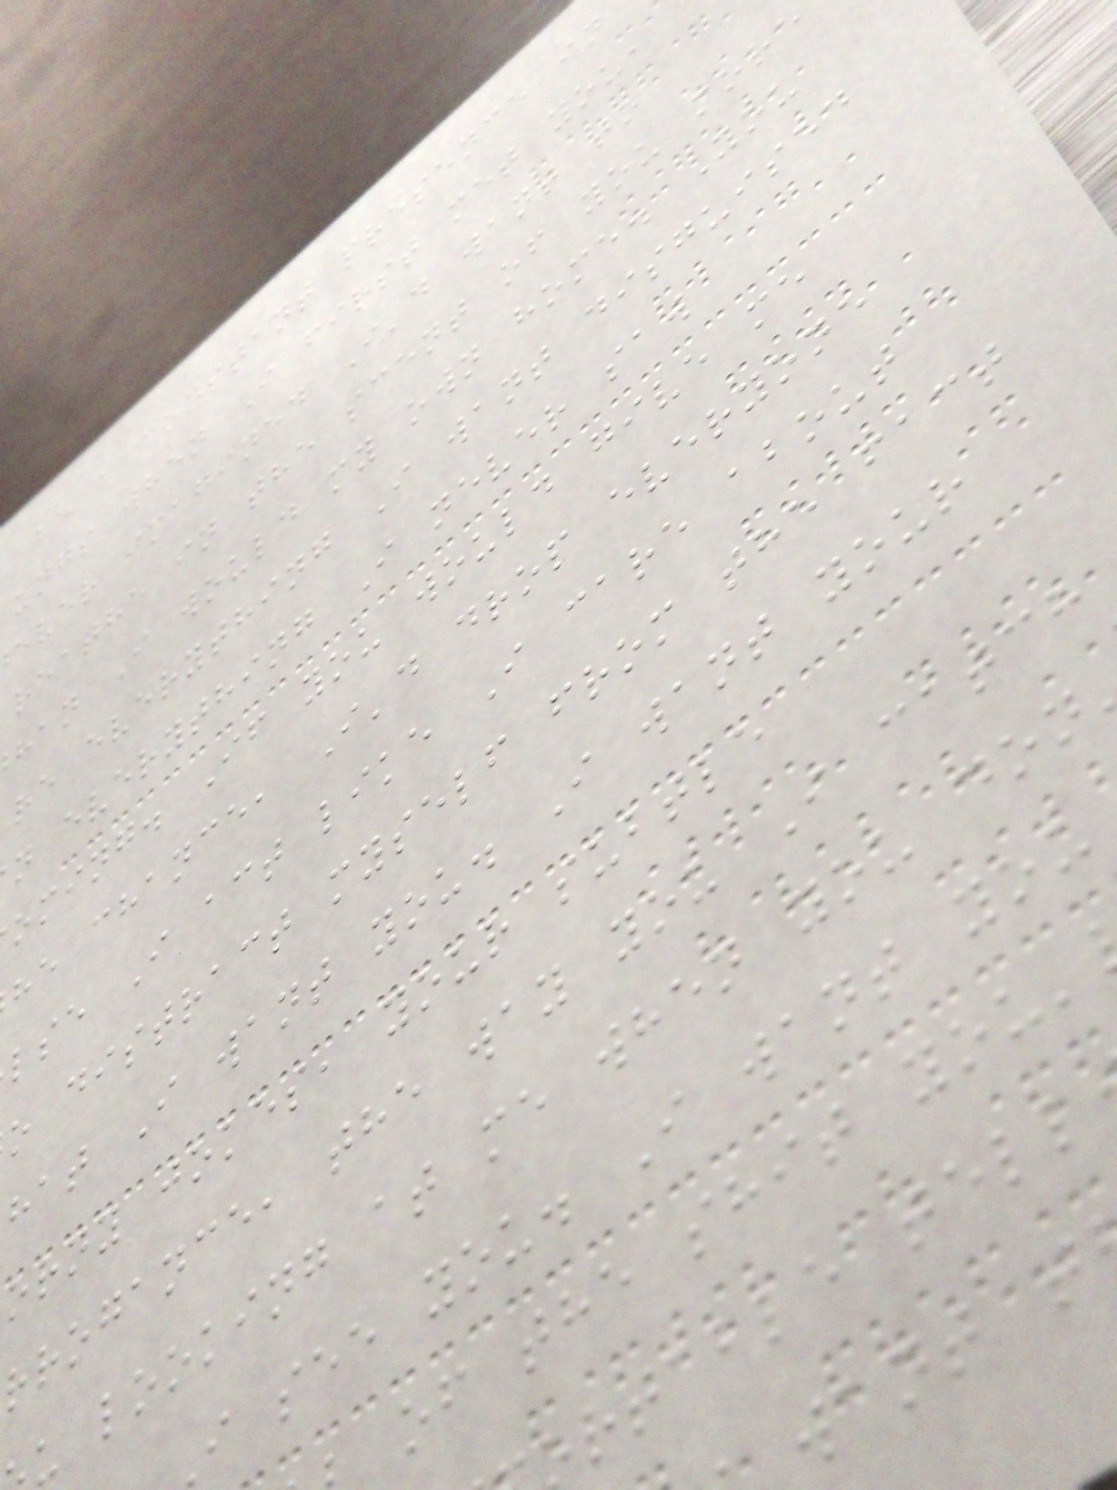be a constant presence in
ungs when I first met you,
ever imagined I'd want to
reathe in the scent of you more
han I would my own home. You
re everything I want disguised
n everything I never saw
oming. If you would give me
he chance, I'd drop everyone
lse I act like I care about
o distract myself from the fact
hat I want you. I want your
orny jokes, your subtle
rrogance, the way you I catch
u looking at me when you don
i see you. I want you
of the shit you'
rtable tell
